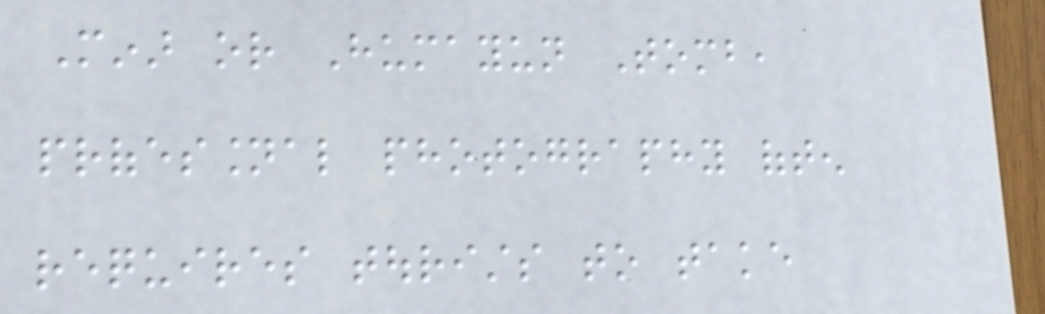Minar or Humayun Tomb,
professional photography often
requires tourists to take
